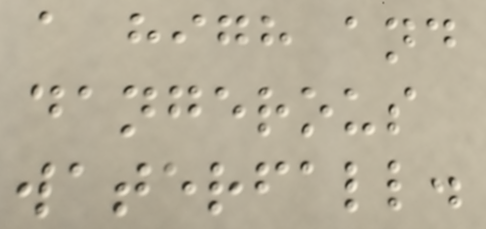a high and
dangerous
waterfall.
